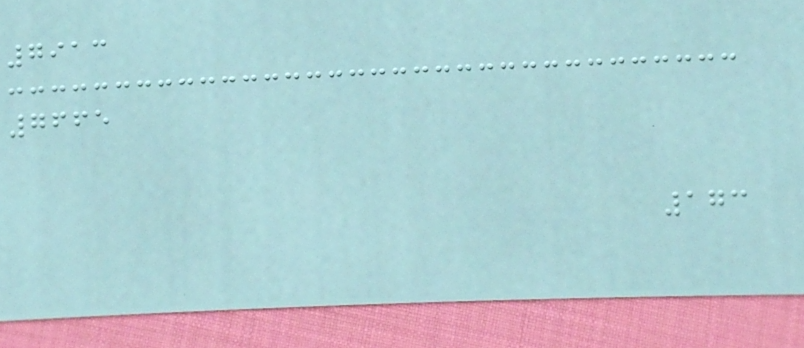7913
7665
173
